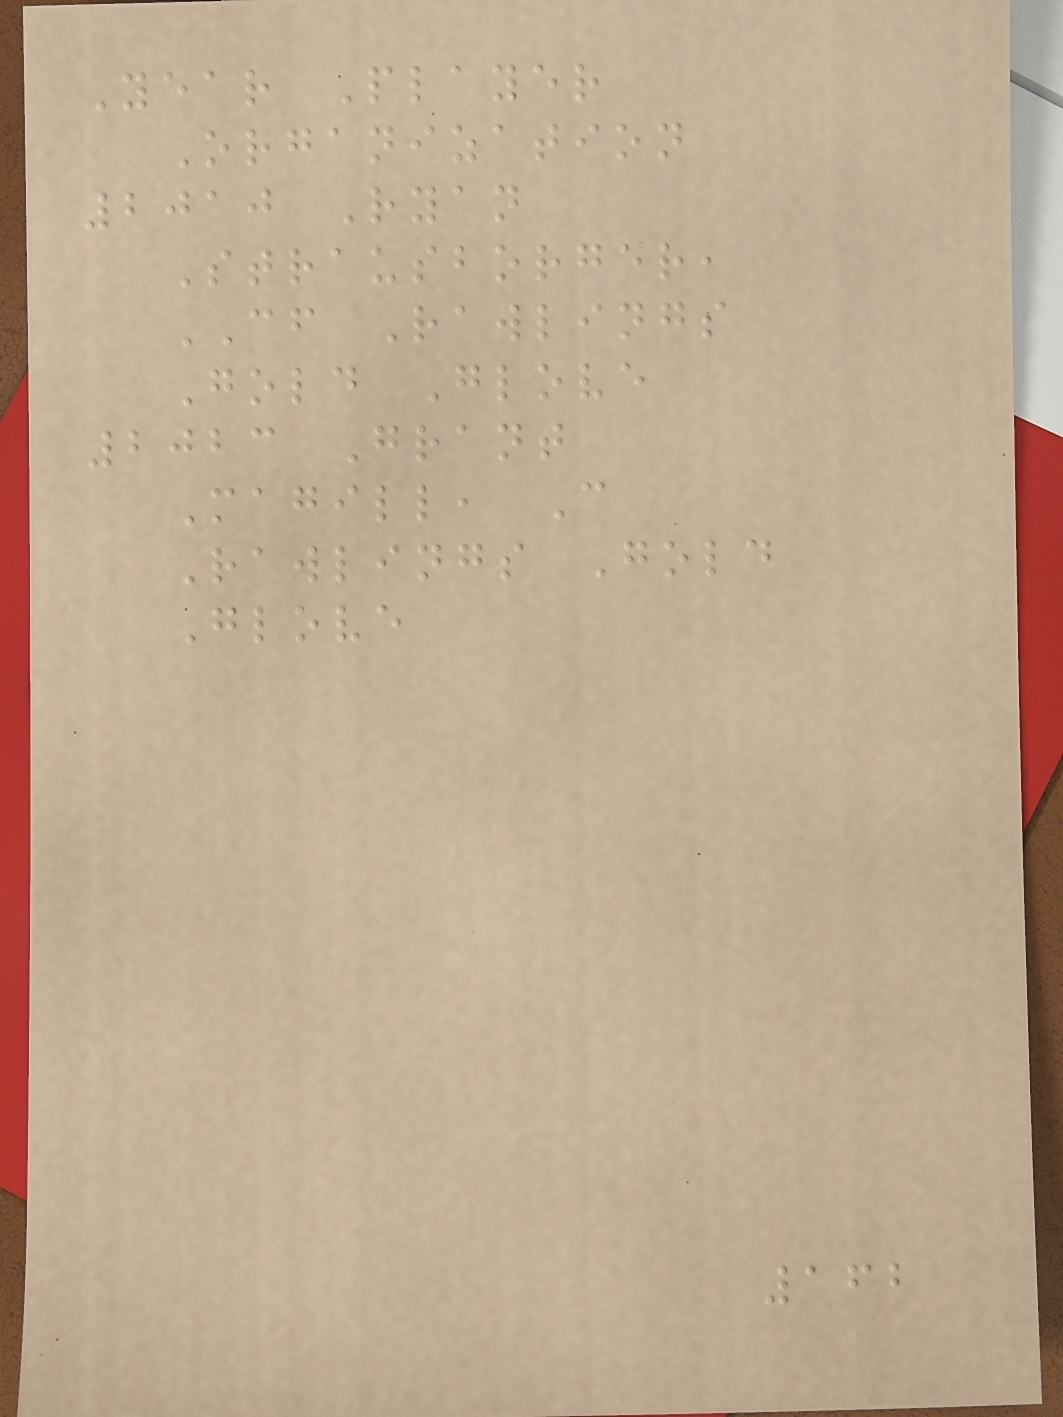Year Player
Organization
2010 Ryan
Strausborger,
CF Rawlings
Gold Glove
2023 Grant
Magill, C
Rawlings Gold
Glove
162
